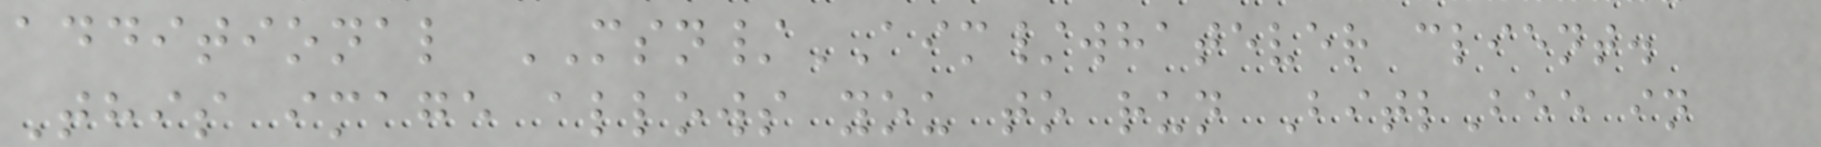additional MSN/AIM/whatever client.
This image allows you to run BitlBee in
